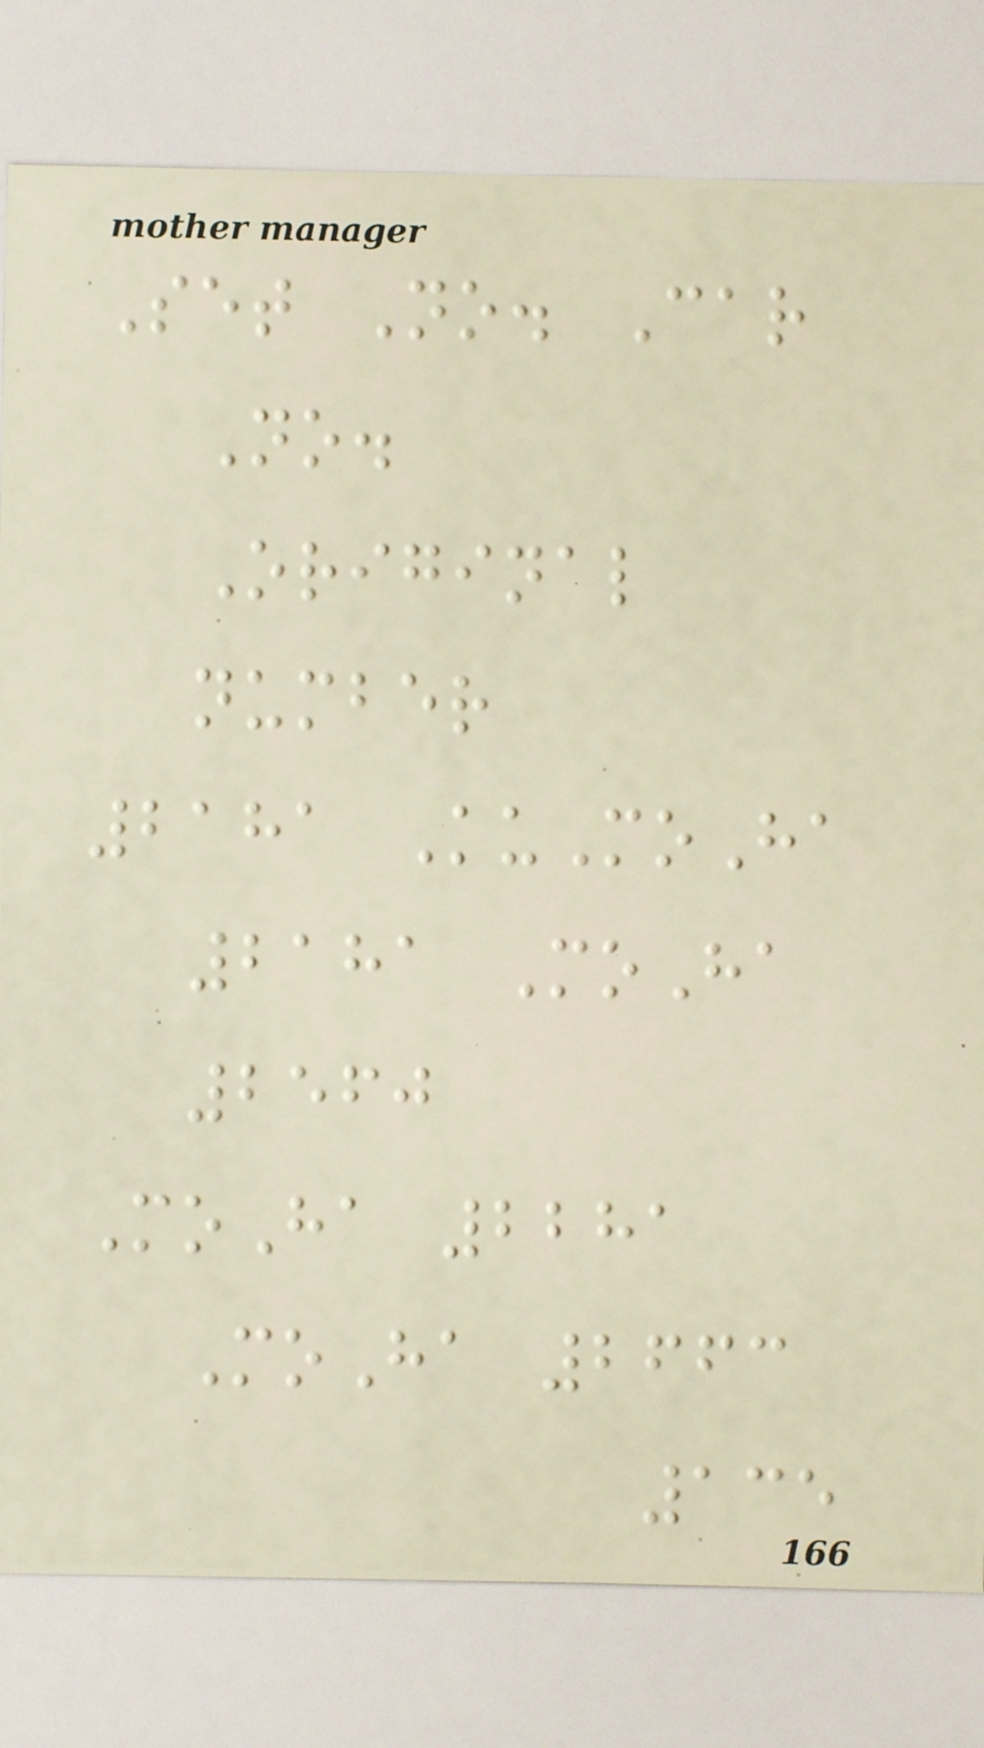Set No. Car
No.
Original
number
2181 KuMoHa
2181 MoHa
2560
MoHa 2281
MoHa 2663
135
